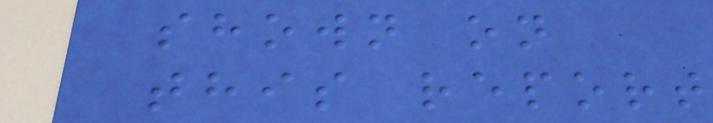shown on
this report
